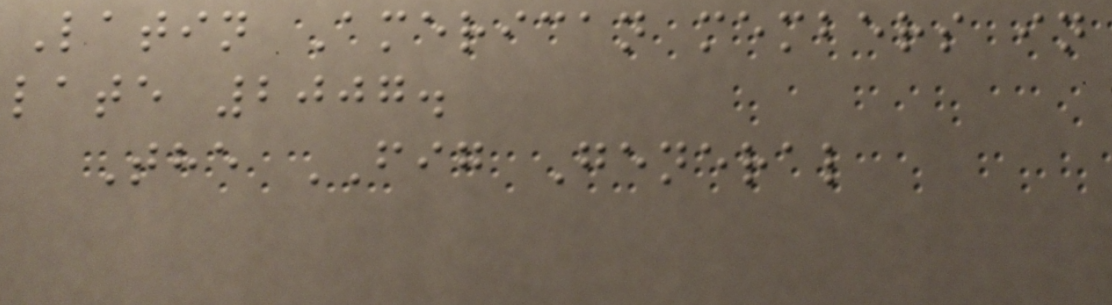Latin American members in
late 2007.
The FIG General
